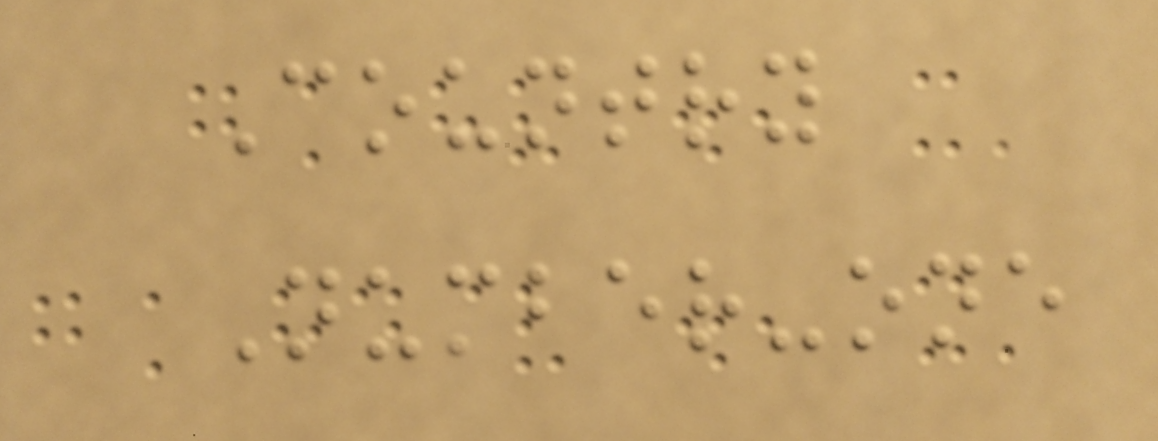Country
Number-one
